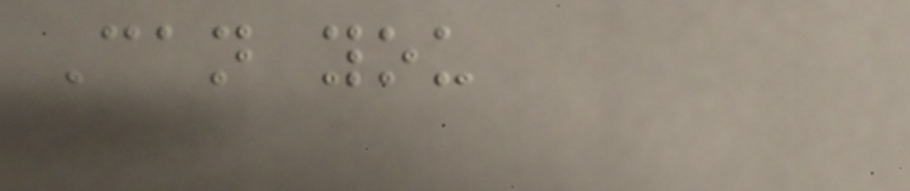Can you
